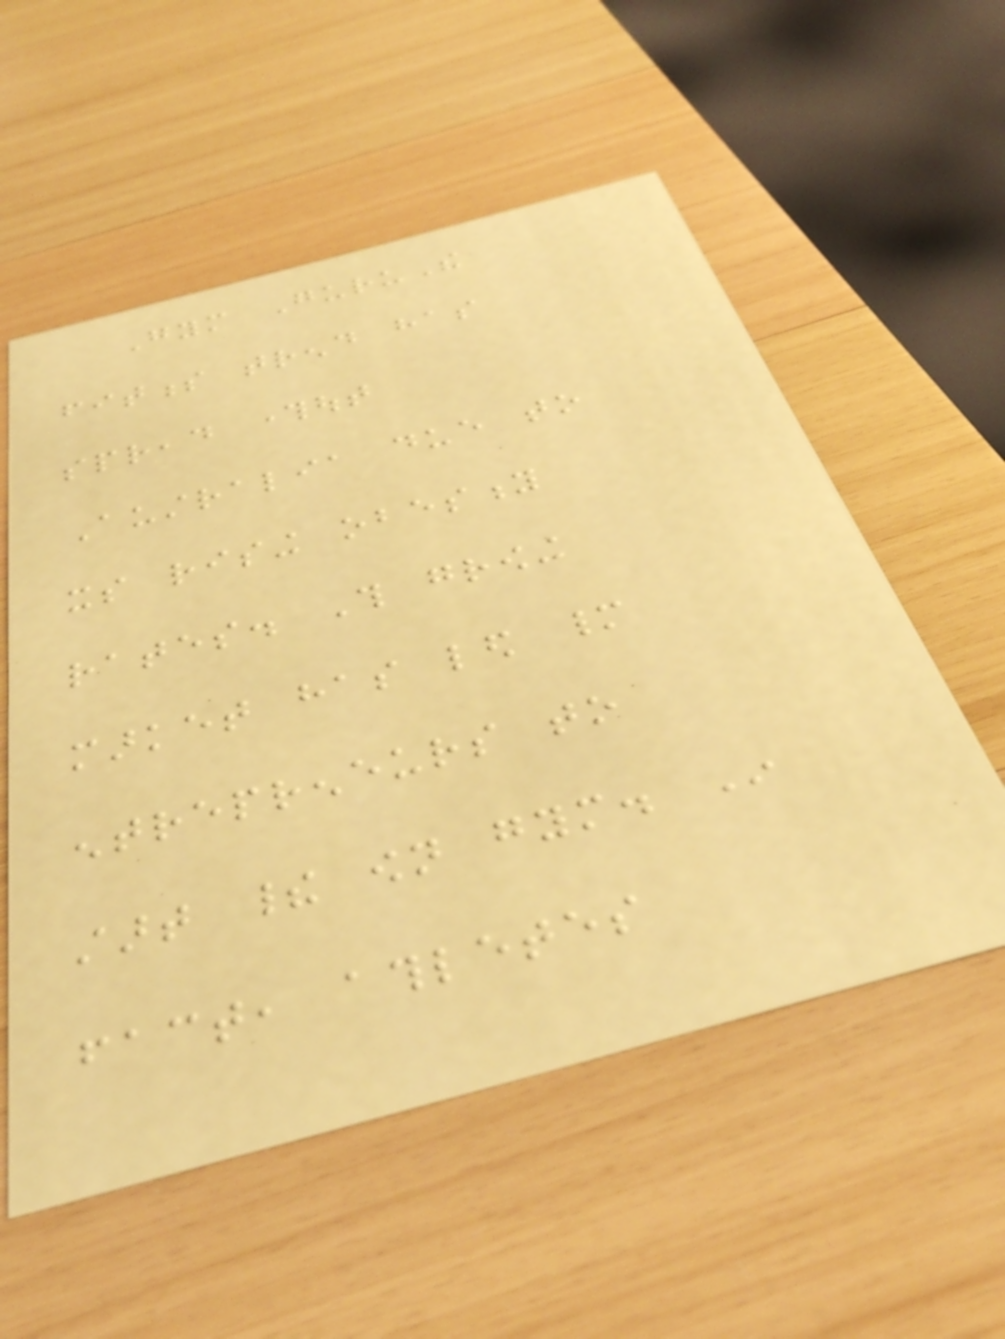Gym GuruThe
fitness trend has
spread throughout
Australia due to
its rising obesity
rates. This growing
market has led many
entrepreneurs to
start their own gym. In
fact, athletes
